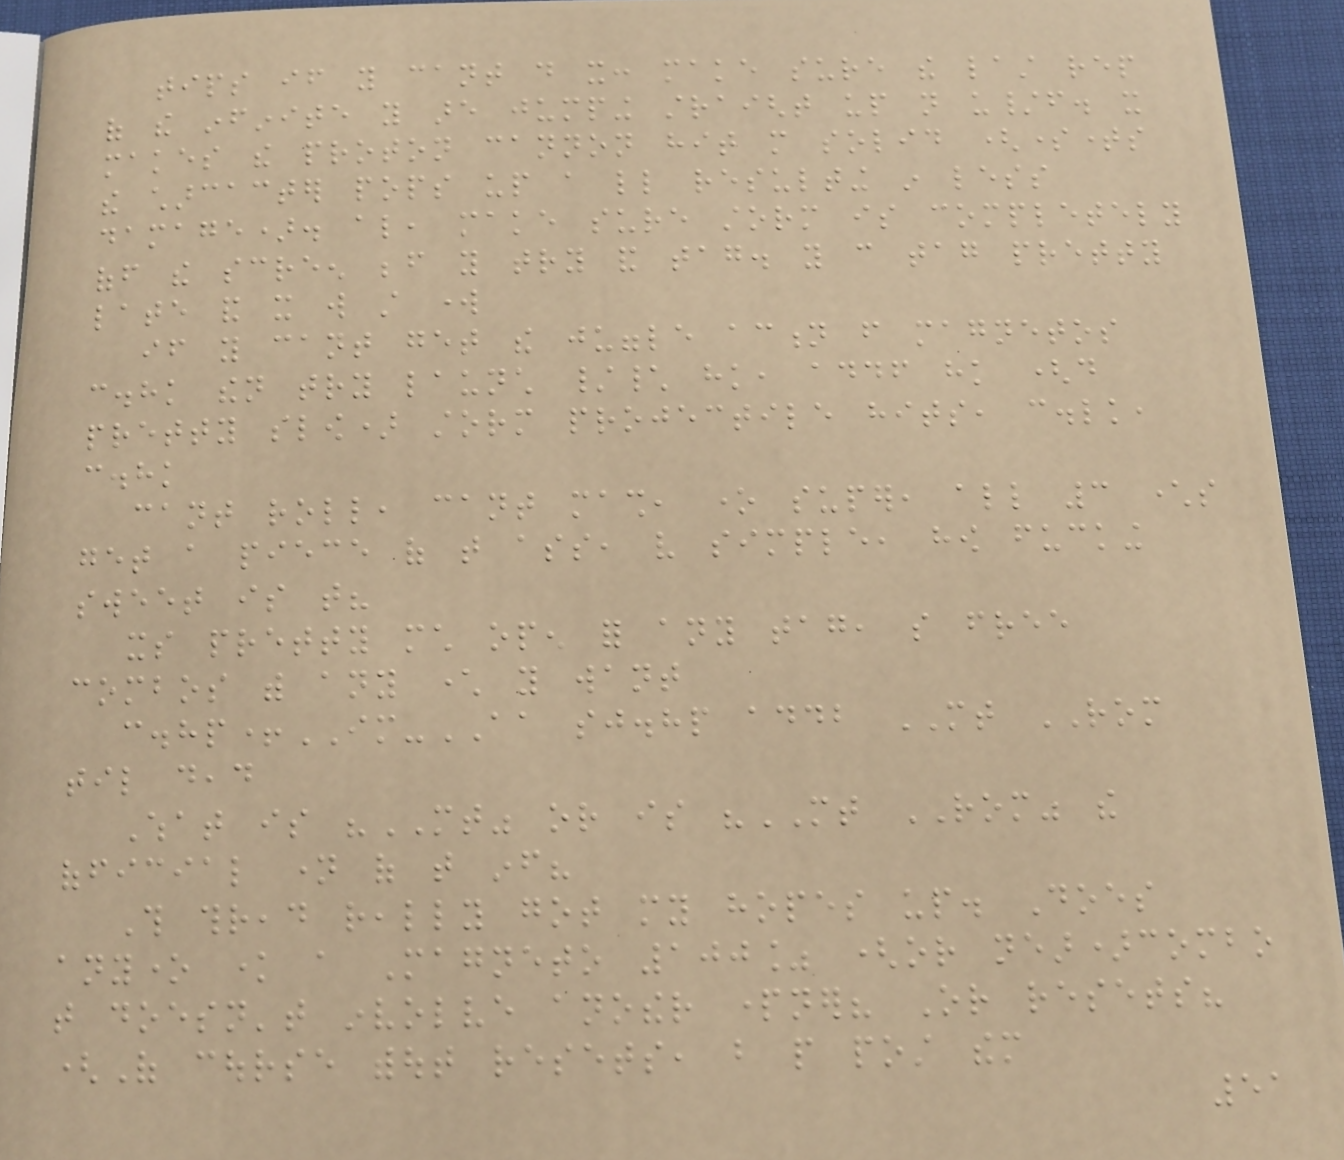tips if you cant do it: make sure the last rep
of the infinite you are jumping straight up not u/f. it
makes the proton cannon hit more solid (sometimes
the charcacter pops up a little resulting in less
damage). also, make sure storm is completely
off the screen before you try and tag. you can tag pretty
late and it will still work
if you cant get the juggle action from magnetos
c.hk then try launch /\ hk, addf hk (do
pretty slow) storm projectile hits, c.lk,
c.hk
cant roll, cant mash, one super, all 3 characters
get a piece of that ass, very simple, how fucking
sweet is that?
its pretty much open for any tag, so free
combos with any character you want
c.hp+IM-AA sj.hp addb MT ROM
til dead
What is "MT" or is "MT ROM" the
official name of that inf?
This thread really got my hopes up. Does
anyone know a Magneto 100% (or near)combo
that doesn't involve another partner? Or resets?
(Of course without resets, but people post them
51
